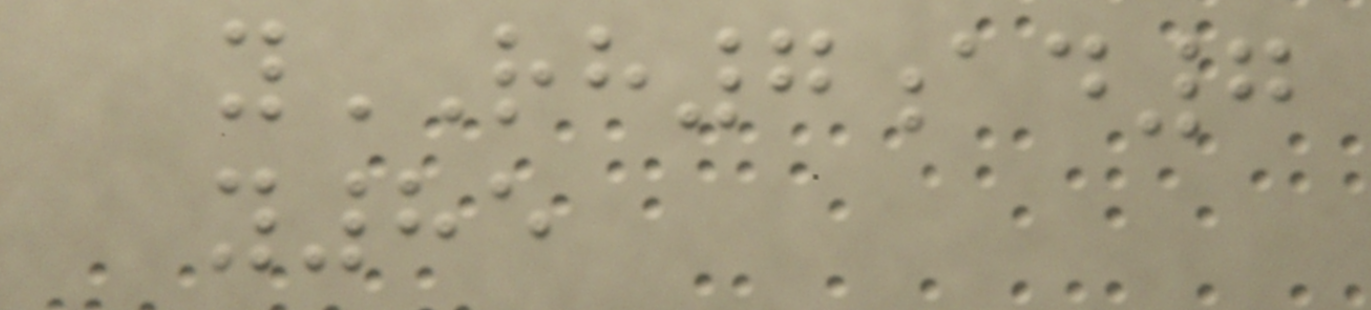yRH7ad7
y85
